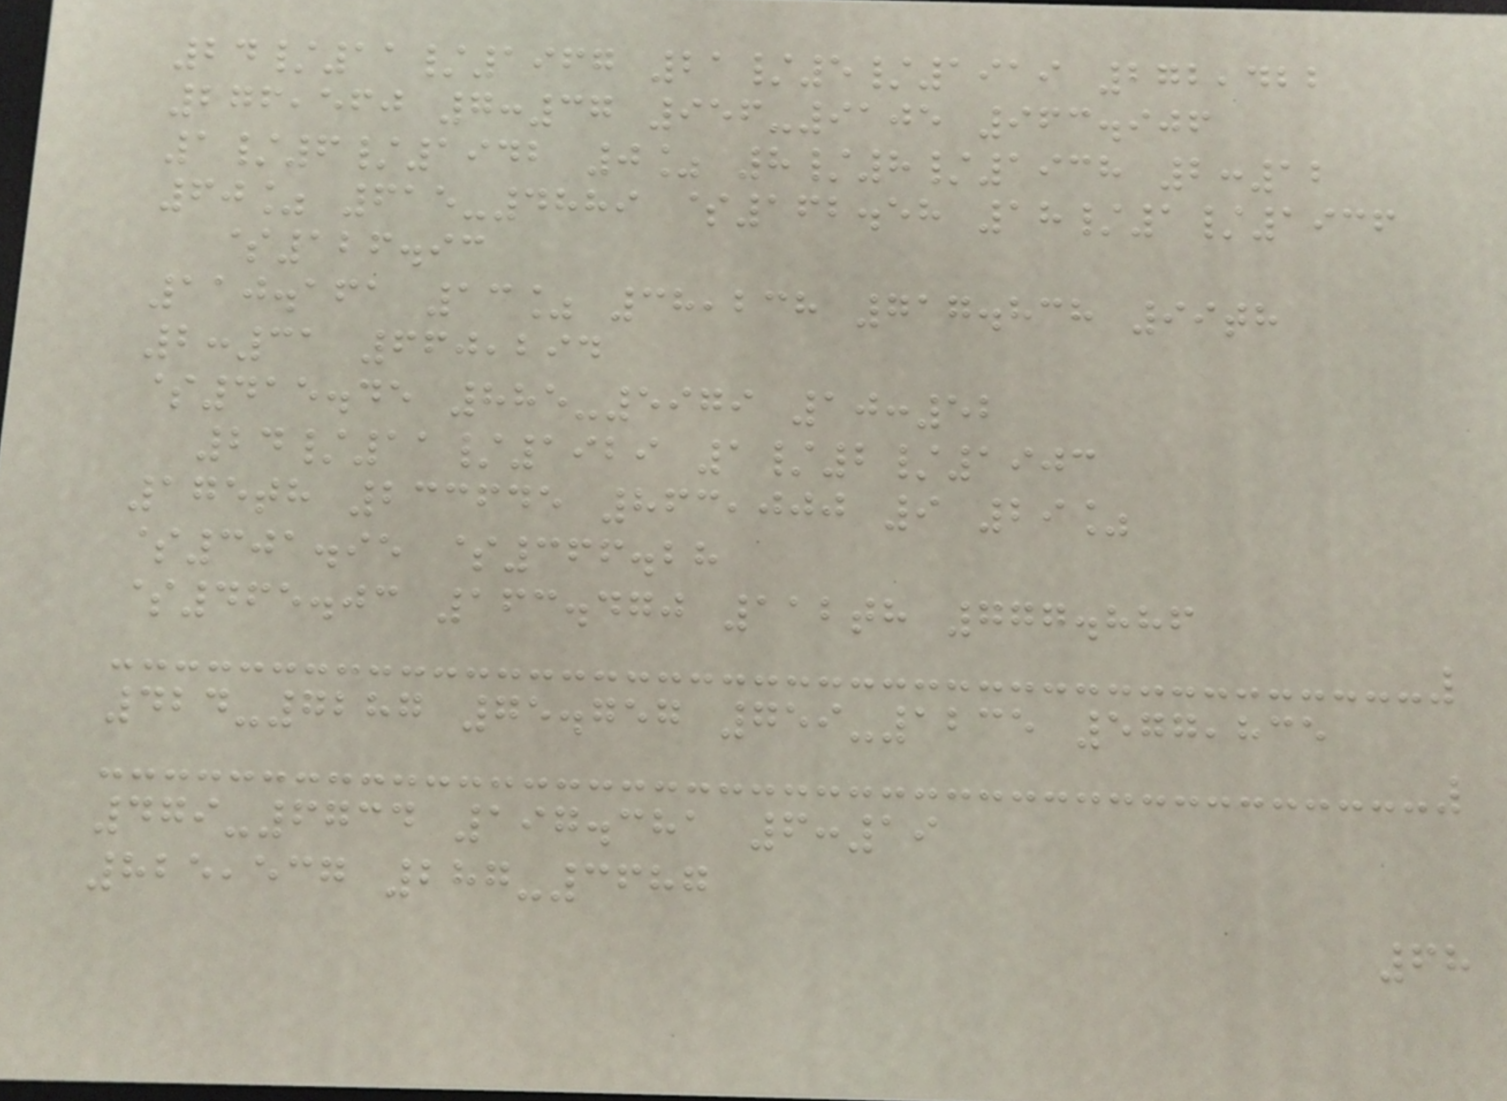24/11/1967 21/5/1919 272,422
276,560 7:37 956-9105 963.906
1/6/1942 0% 8/8/1938 2:12
60% 615-4889 $162.58 18/1/1936
$126.93
110.161 13% 38,238 717.838 99th
2:31 660,294
$415.45 885-5979 10:52
24/11/1929 1/2/1903
175th 233645 863,000 9 29%
$301.95 $366.28
$465.03 163.470 112th 777.886
424-7287 75.757 759-1235 577,835
479-6734 197.381 6:19
825,537 287-3687
68
